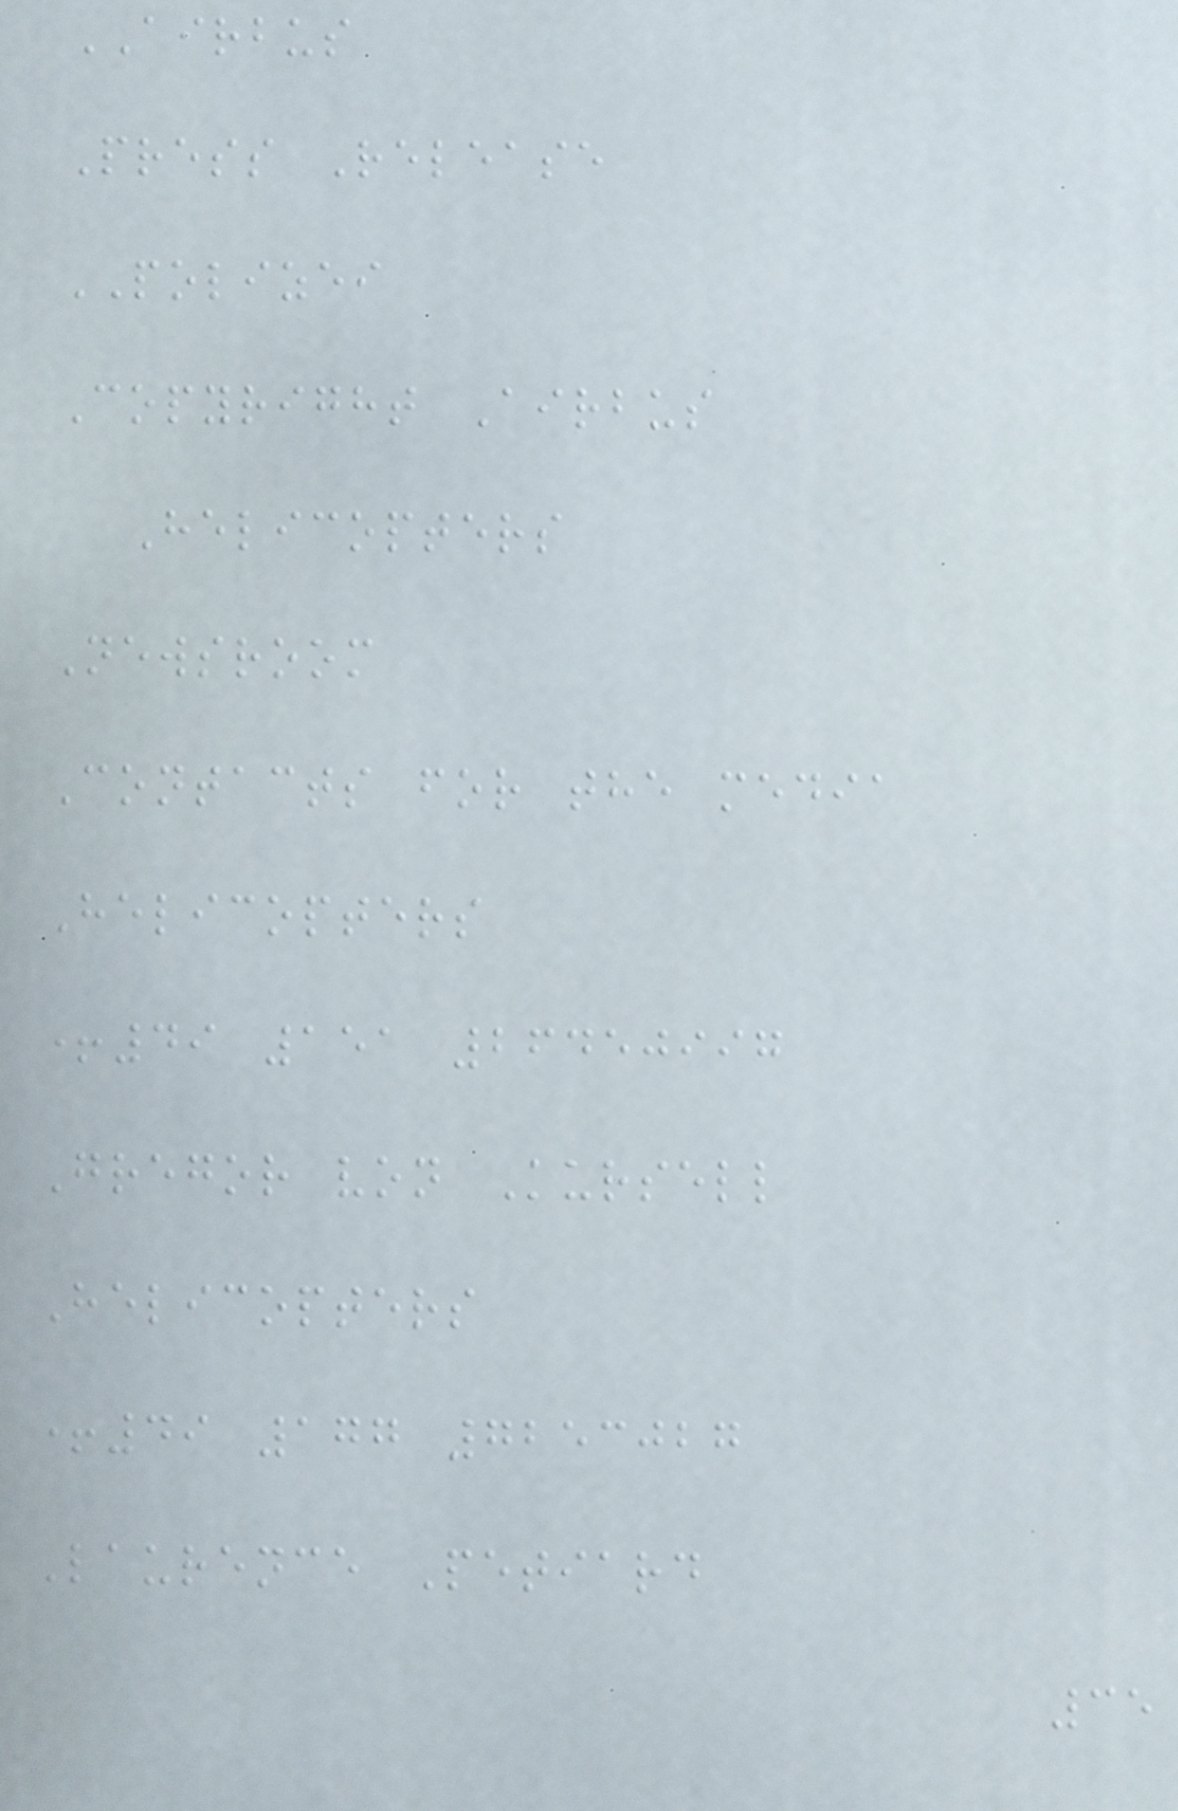AIRBUS
Press Release
POLIZEI
Copyright Airbus
Helicopters
Newsroom
Contacts for the media
Helicopters
+49 151 26450997
Gregor von Kursell
Helicopters
+49 177 7253027
Laurence Petiard
35
